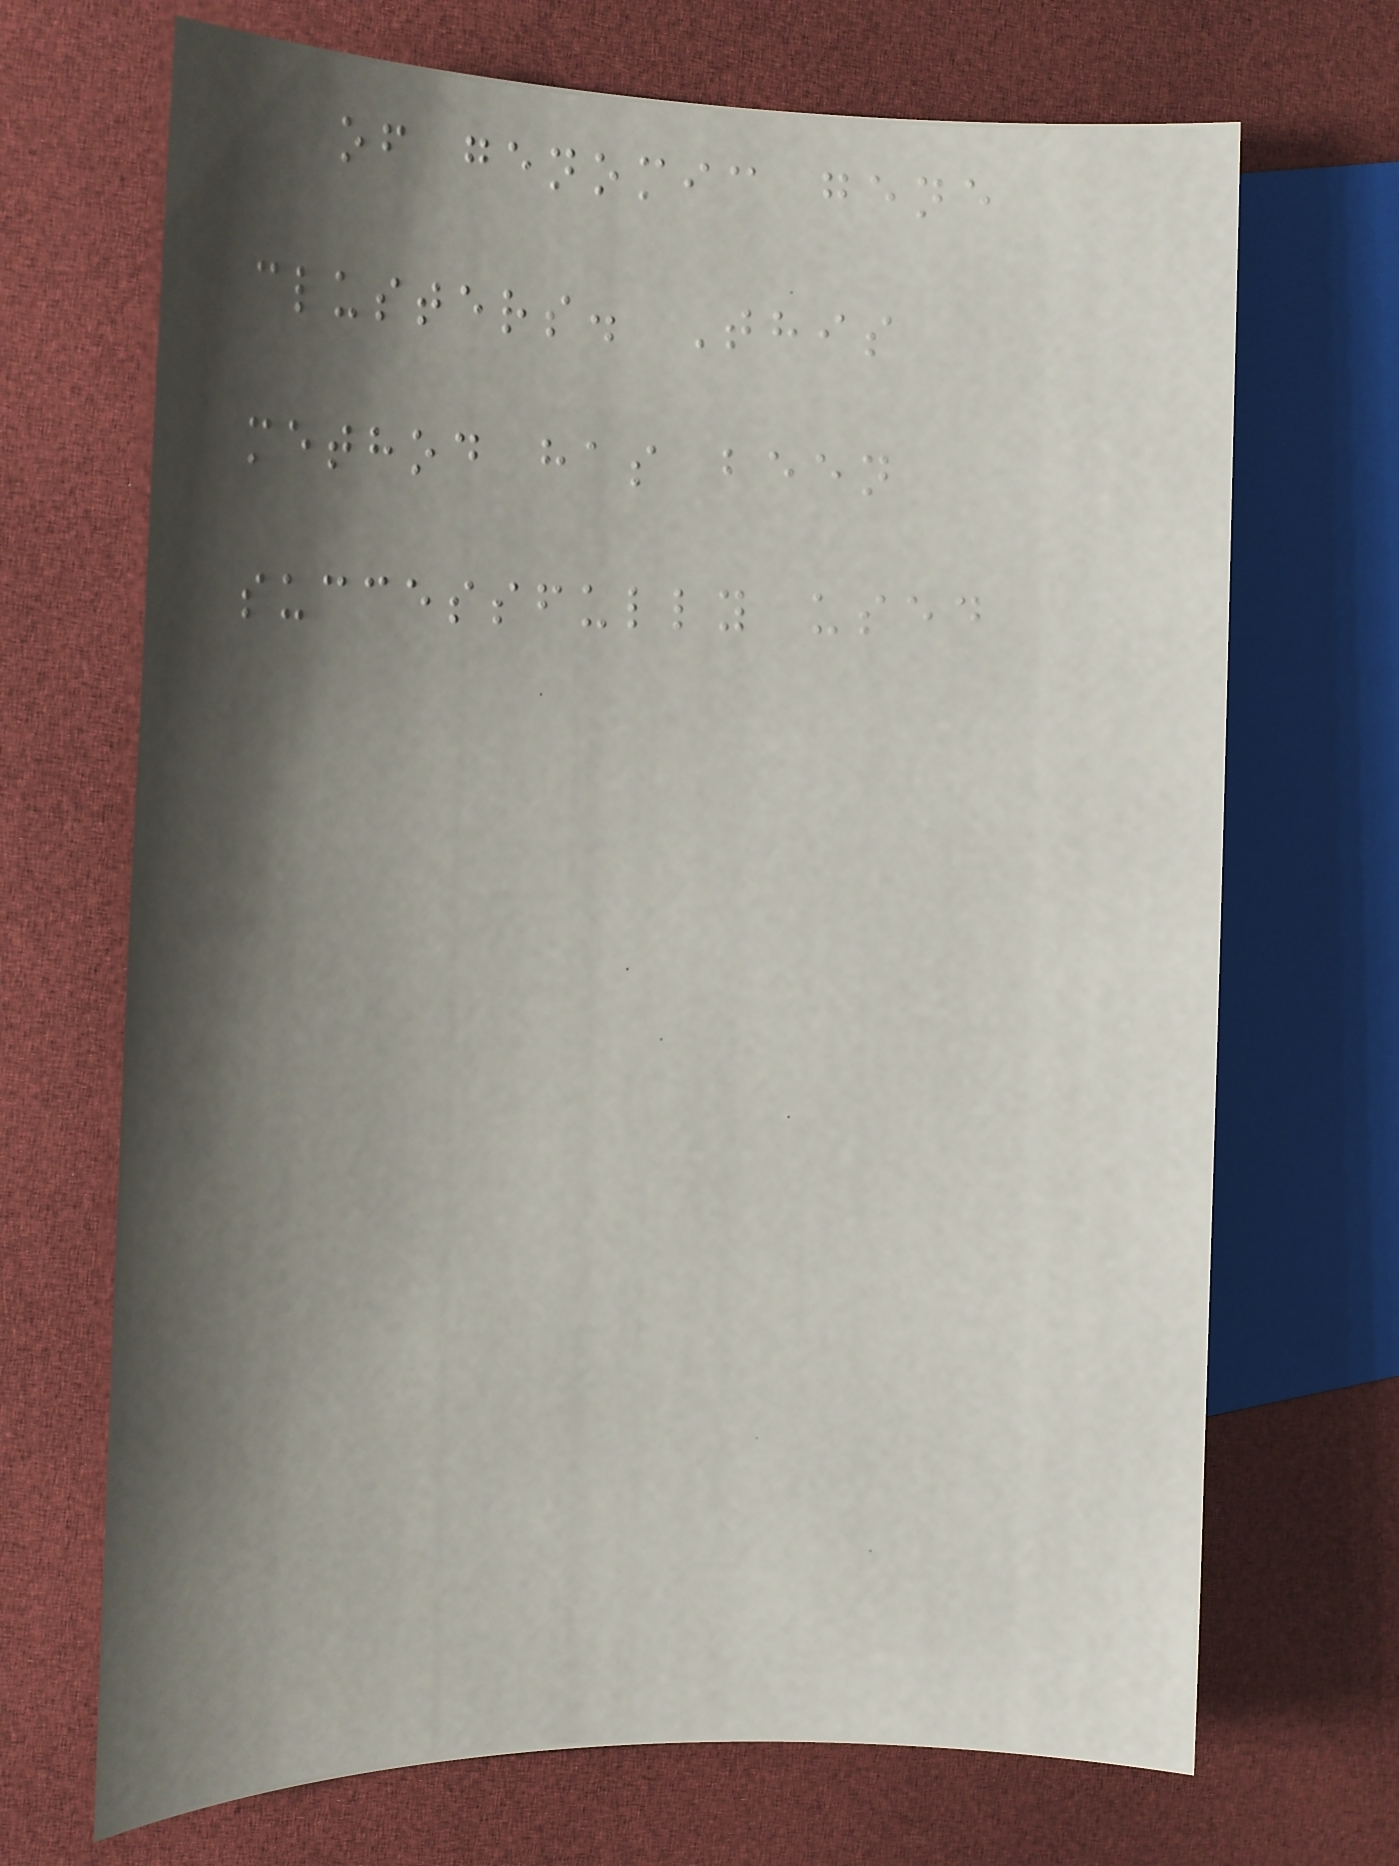of genomic gene
clusters. This
method has been
successfully used
